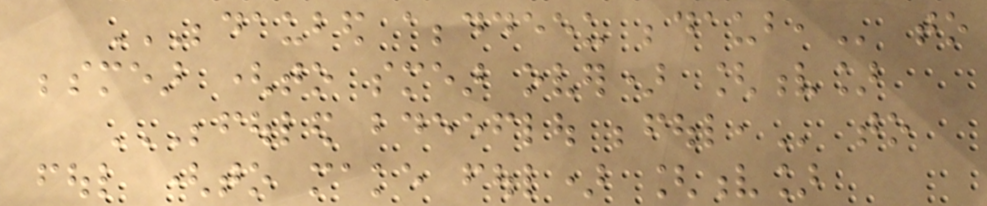BEDAUBED ABBDDEEU BEDAUB, to
besmear (to smear over) [v]
BEFOULED BDEEFLOU BEFOUL, to
foul (to make foul) [v]
